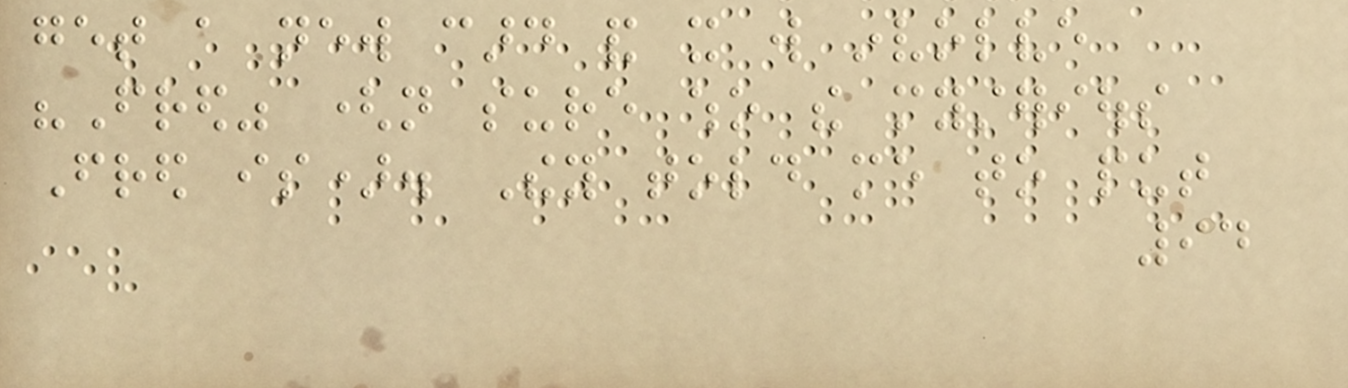get a new card and it will involve
"Fred" (not sure who the mysterious
Fred is). They told me to put
94
